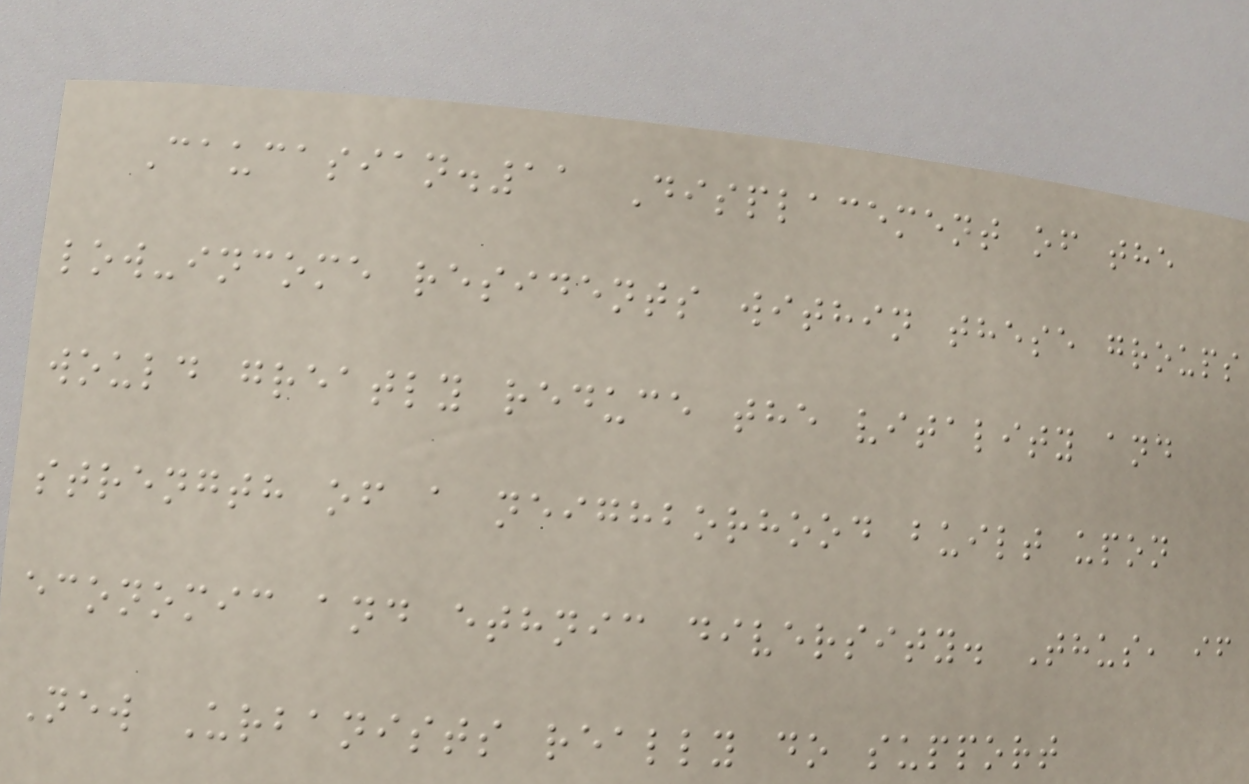Caucasian.11 Displacement of the
low-income residents within these groups
would greatly reduce the vitality and
strength of a neighborhood built upon
economic and ethnic diversity. Thus, if
New Urbanists really do support
